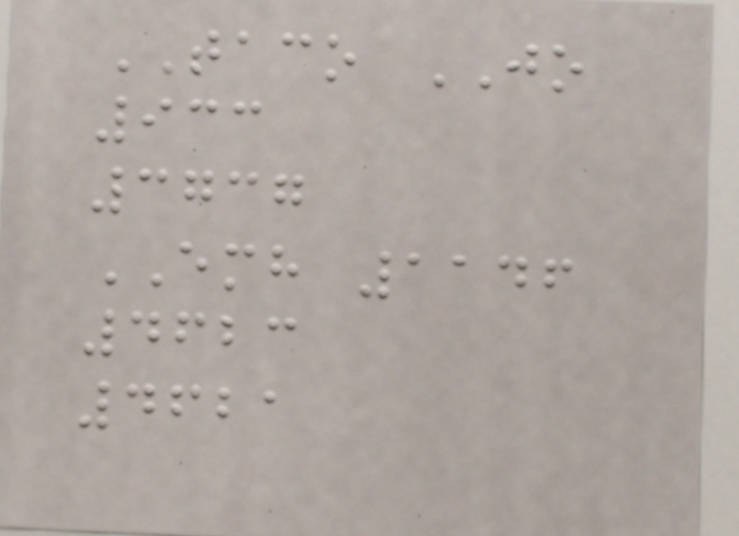TACO JO
933
3737
EMH 1146
4623
4621
